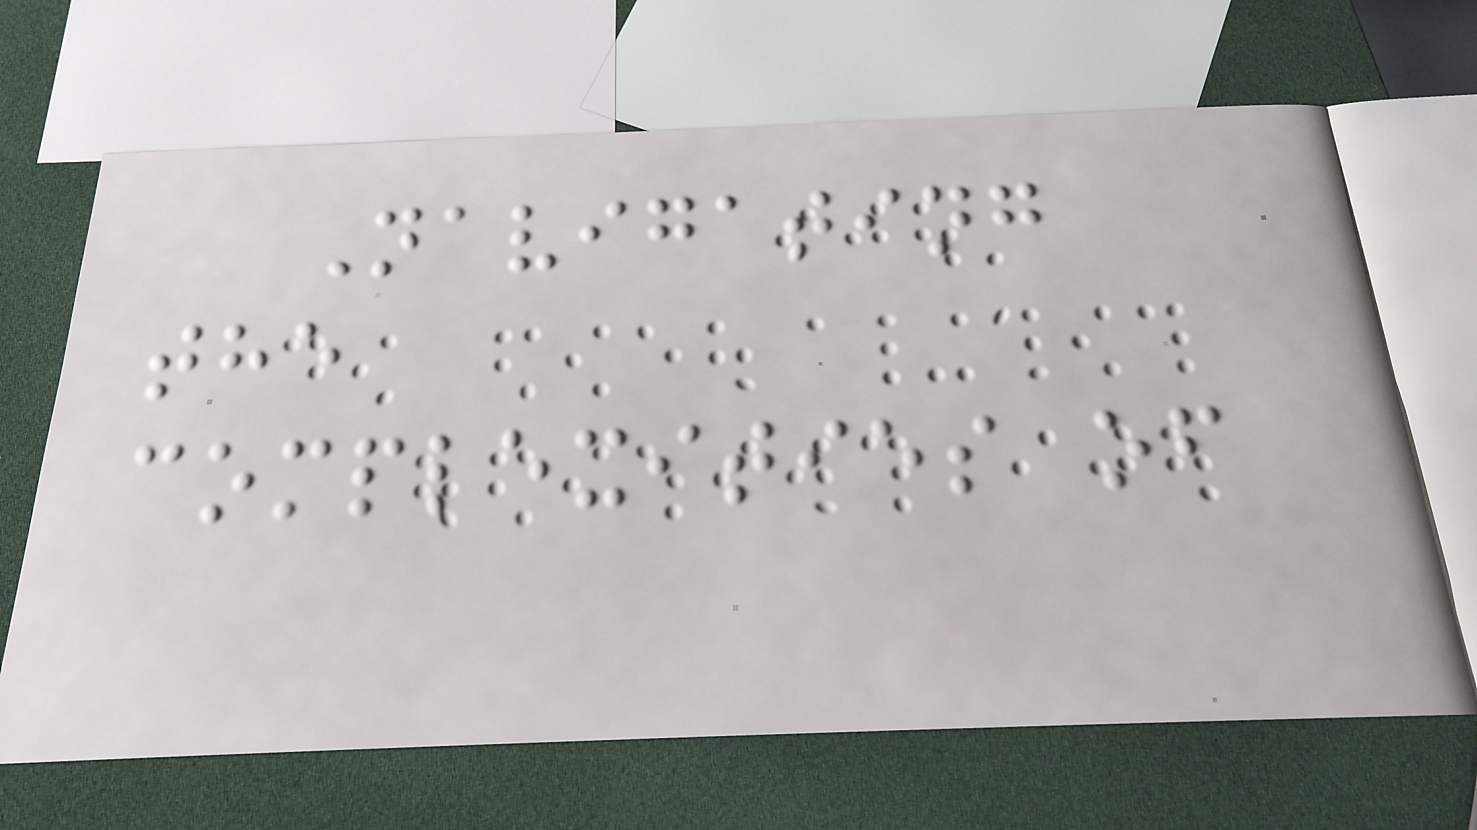Navigating
the
complexities of
